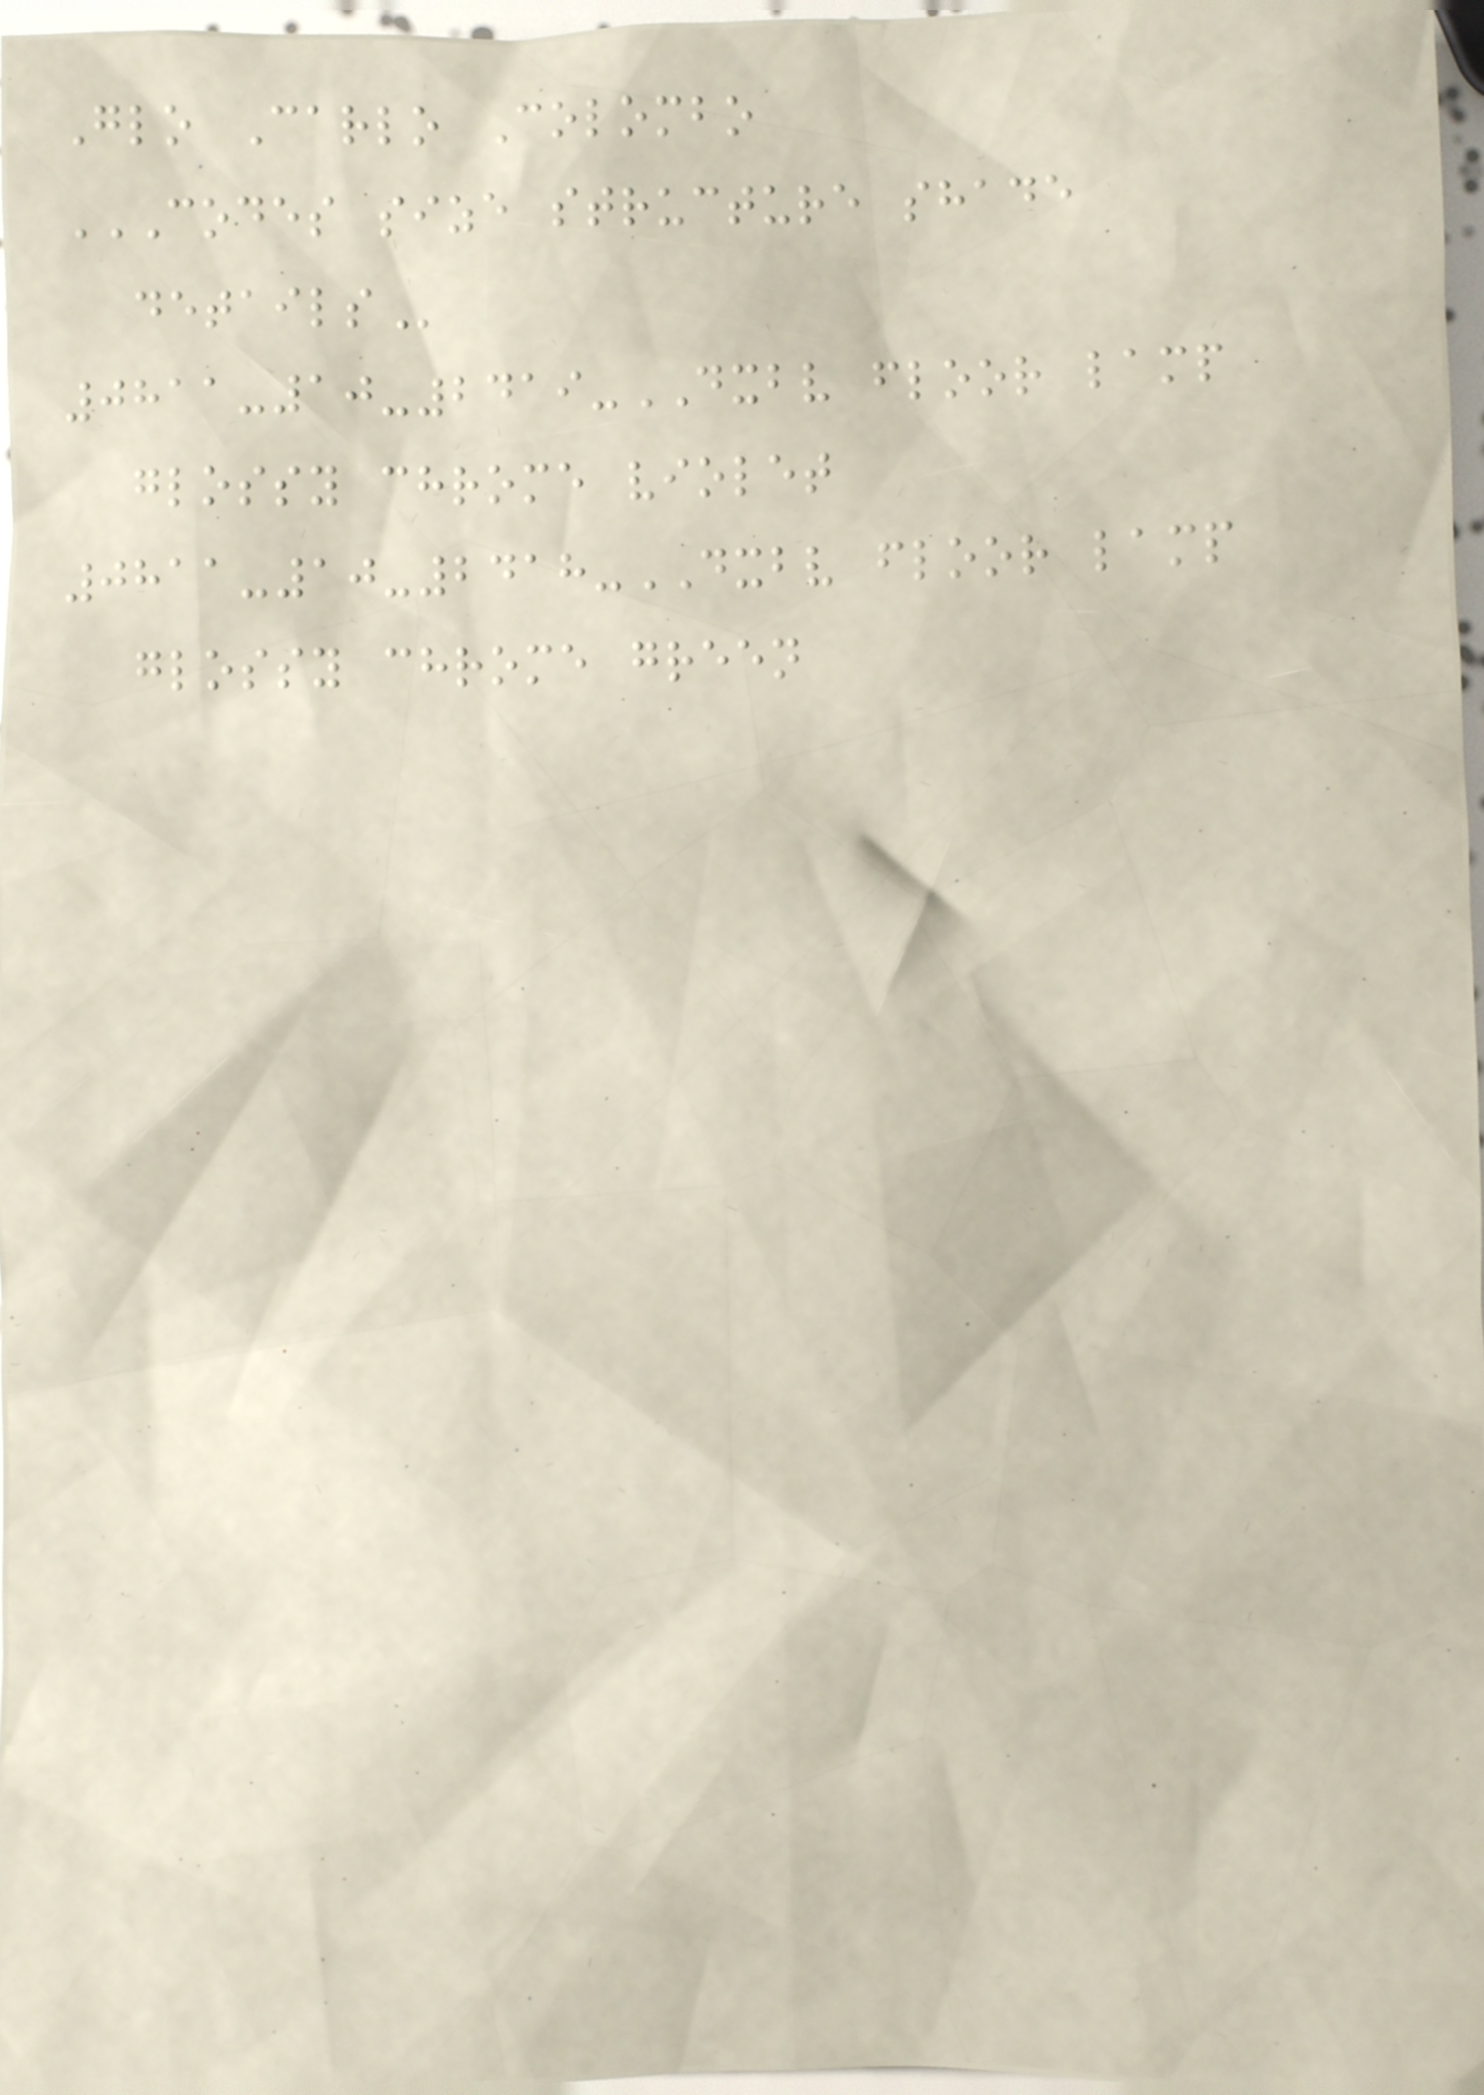Glo Carlo Colombo
CODES SIZE STRUCTURE SHADE
DETAILS
0811-10-2419-DXBV floor lamp
glossy chrome violet
0811-10-2418-DXBV floor lamp
glossy chrome green
